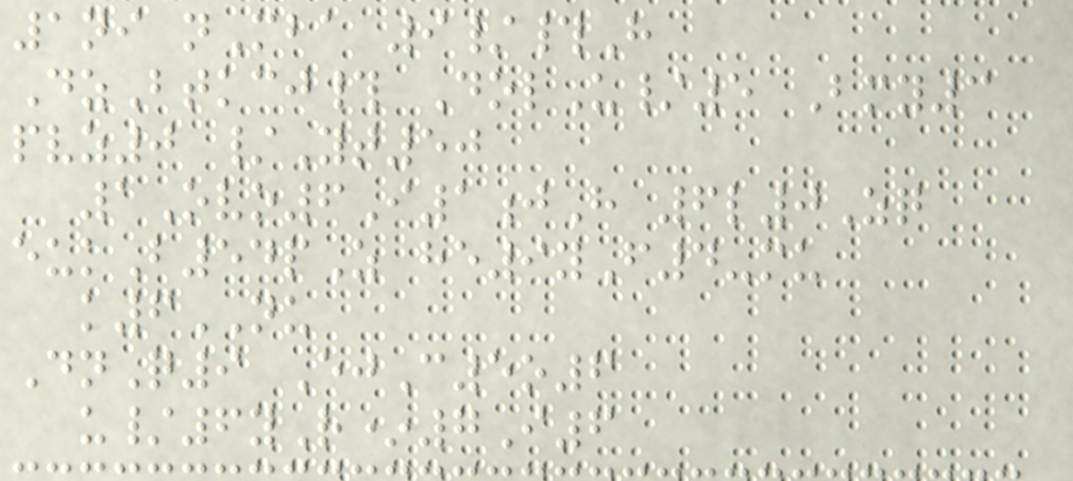1ni nMba 9/#H
DzBtkcj# DolU/5 Bmy3
pvz0 /Yt50
1Ovo6I1jH 6l0Zq
eukB54pZ he9yF4-mu
k6NU
DnQ9 EjC5o6
u/6yR*7I6
